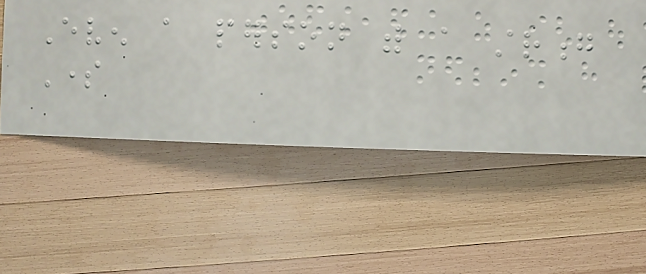Even a person with a strong
Some
